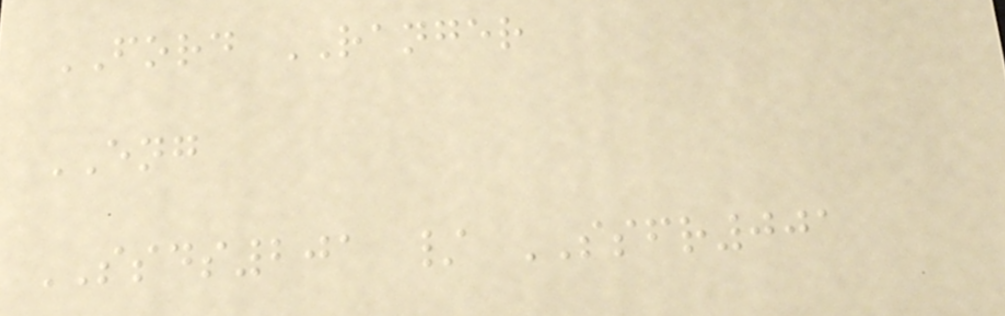FORD RANGER
ENG
SSDS201 / SSFR001
